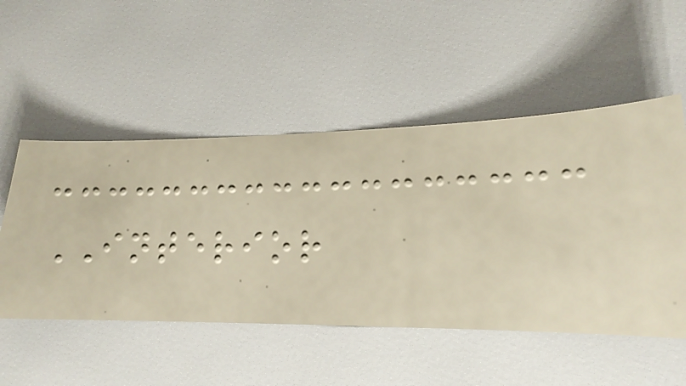INTERIOR
